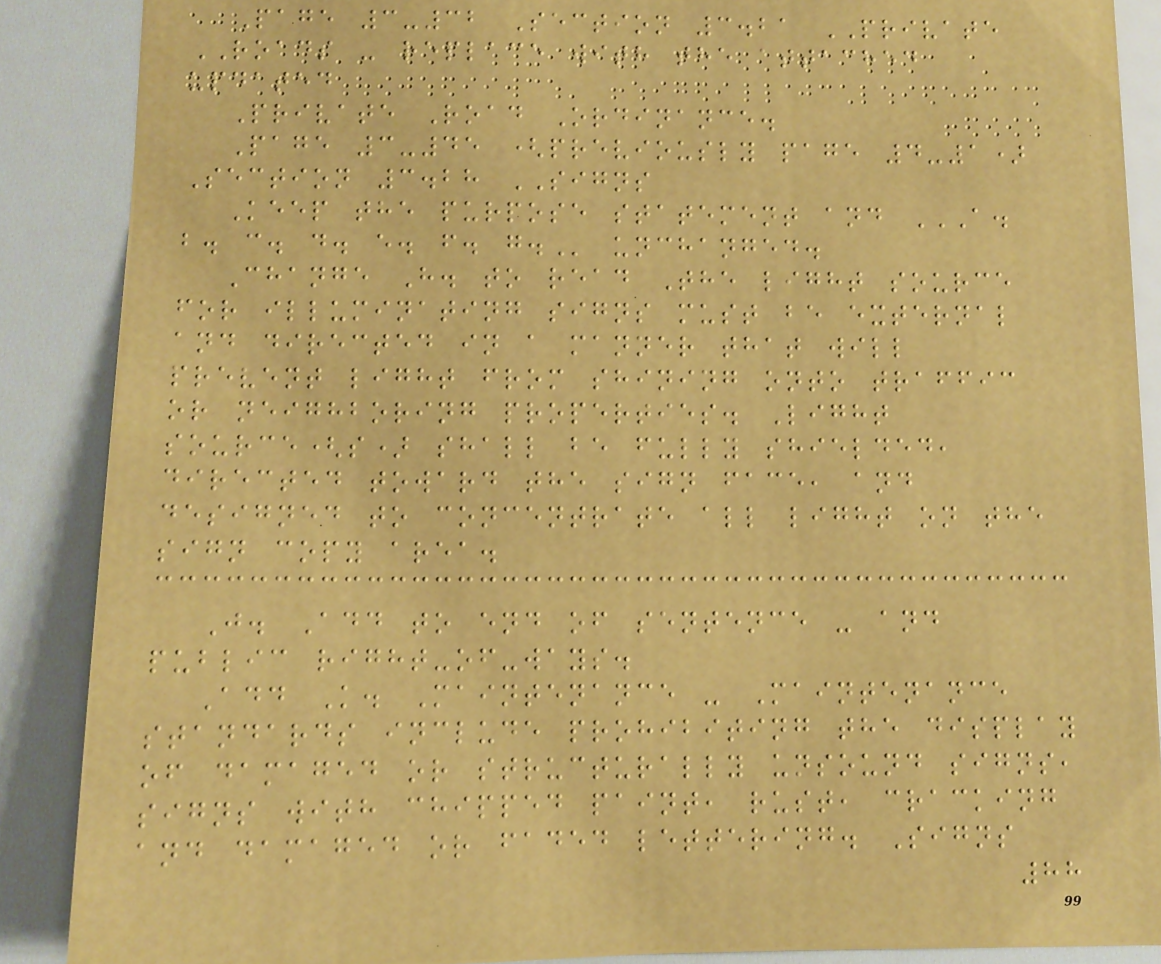Page 3-32 Section 3.21 PRIVATE
ROADS - replace with the attached
updated
Private Road Ordinance.
Page 3-45 (previously page 4-1)
Section 3.28 SIGNS
Keep the purpose statement and A.
B. C. D. E. F. G. unchanged.
Change H. to read The light source
for illuminating signs must be external
and directed in a manner that will
prevent light from shining onto traffic
or neighboring properties. Light
source(s) shall be fully shielded,
directed toward the sign face, and
designed to concentrate all light on the
sign copy area.
J. Add to end of sentence - and
public right-of-ways.
Add K. Maintenance - Maintenance
standards include prohibiting the display
of damaged or structurally unsound signs,
signs with chipped paint, rust, cracking
and damaged or faded lettering. Signs
88
